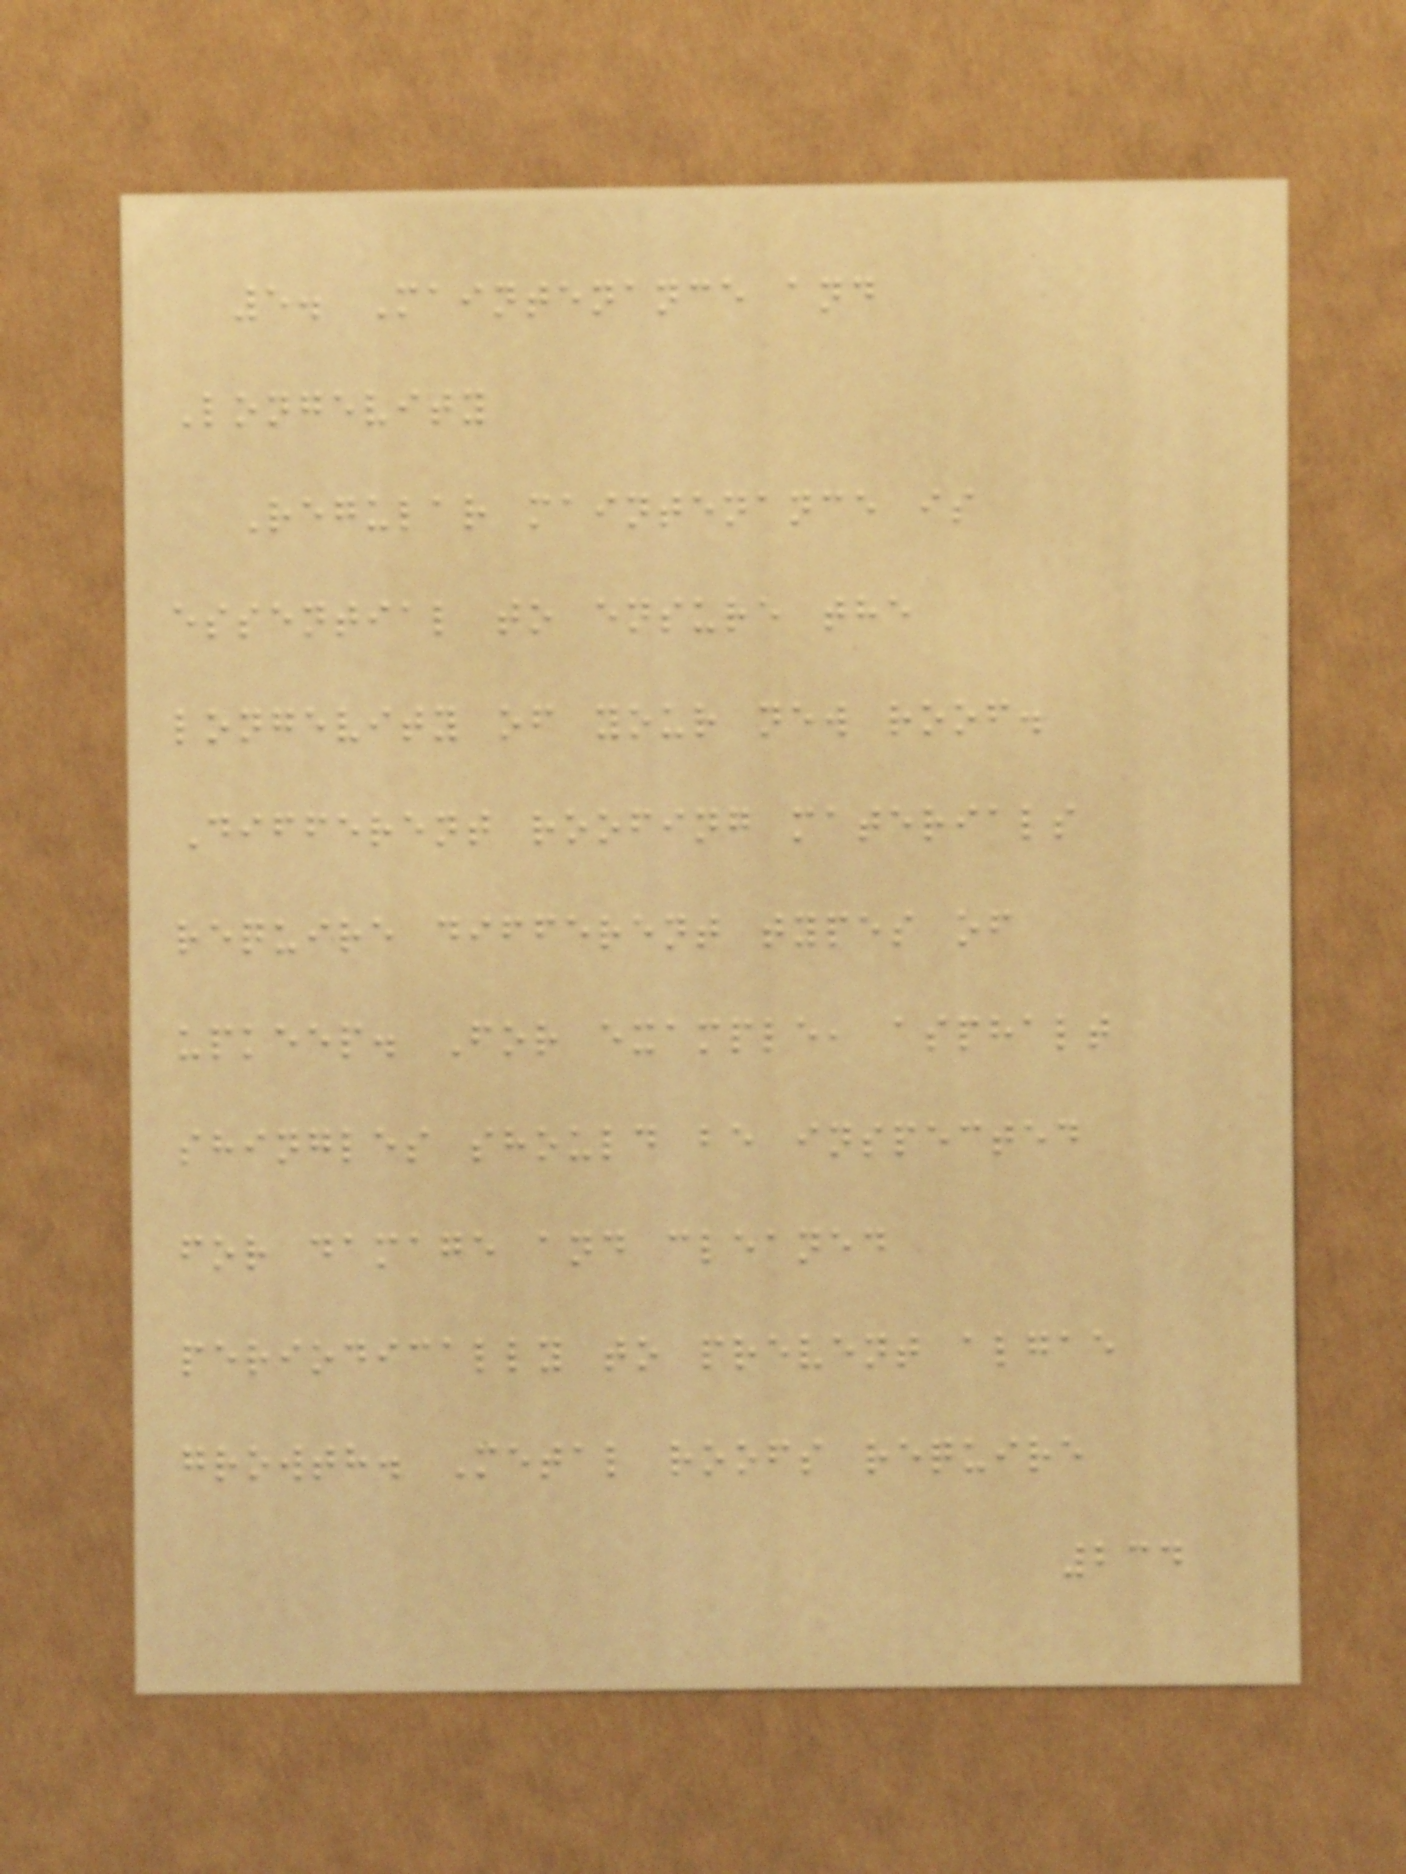5. Maintenance and
Longevity
Regular maintenance is
essential to ensure the
longevity of your new roof.
Different roofing materials
require different types of
upkeep. For example, asphalt
shingles should be inspected
for damage and cleaned
periodically to prevent algae
growth. Metal roofs require
234
